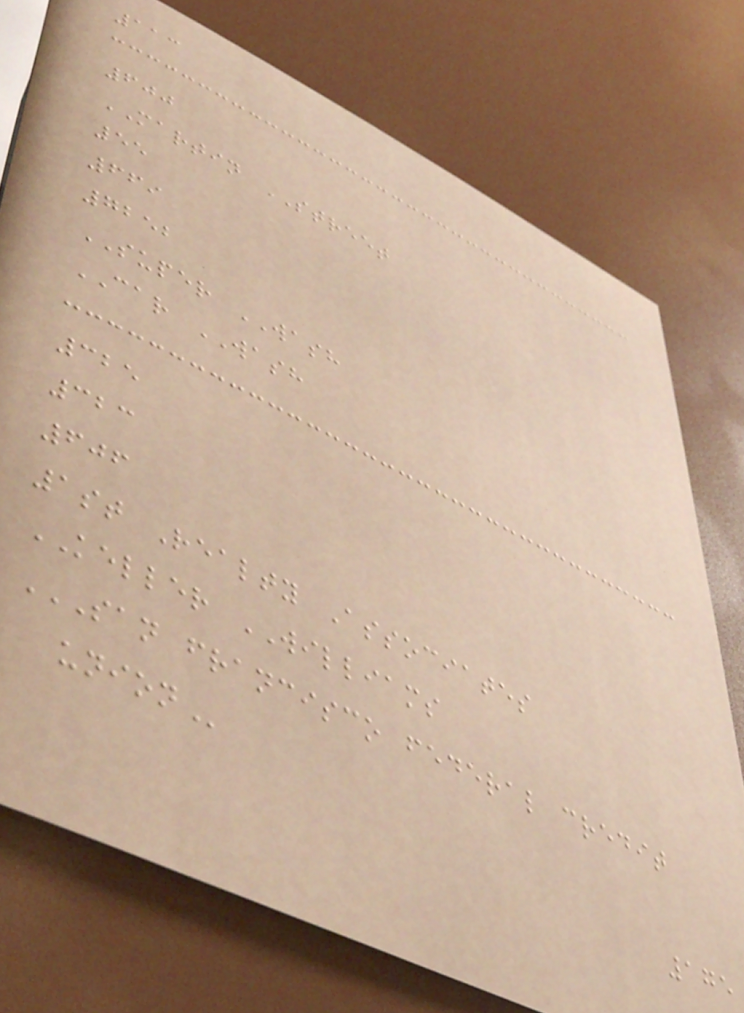113
600
MARTIN STREET
55
669
7252
SUPER WASH
CAR WASH
325
323
606
1st Realty Associates
KELLER WILLIAMS
SAN FRANCISCO FEDERAL CREDIT
UNION
175
